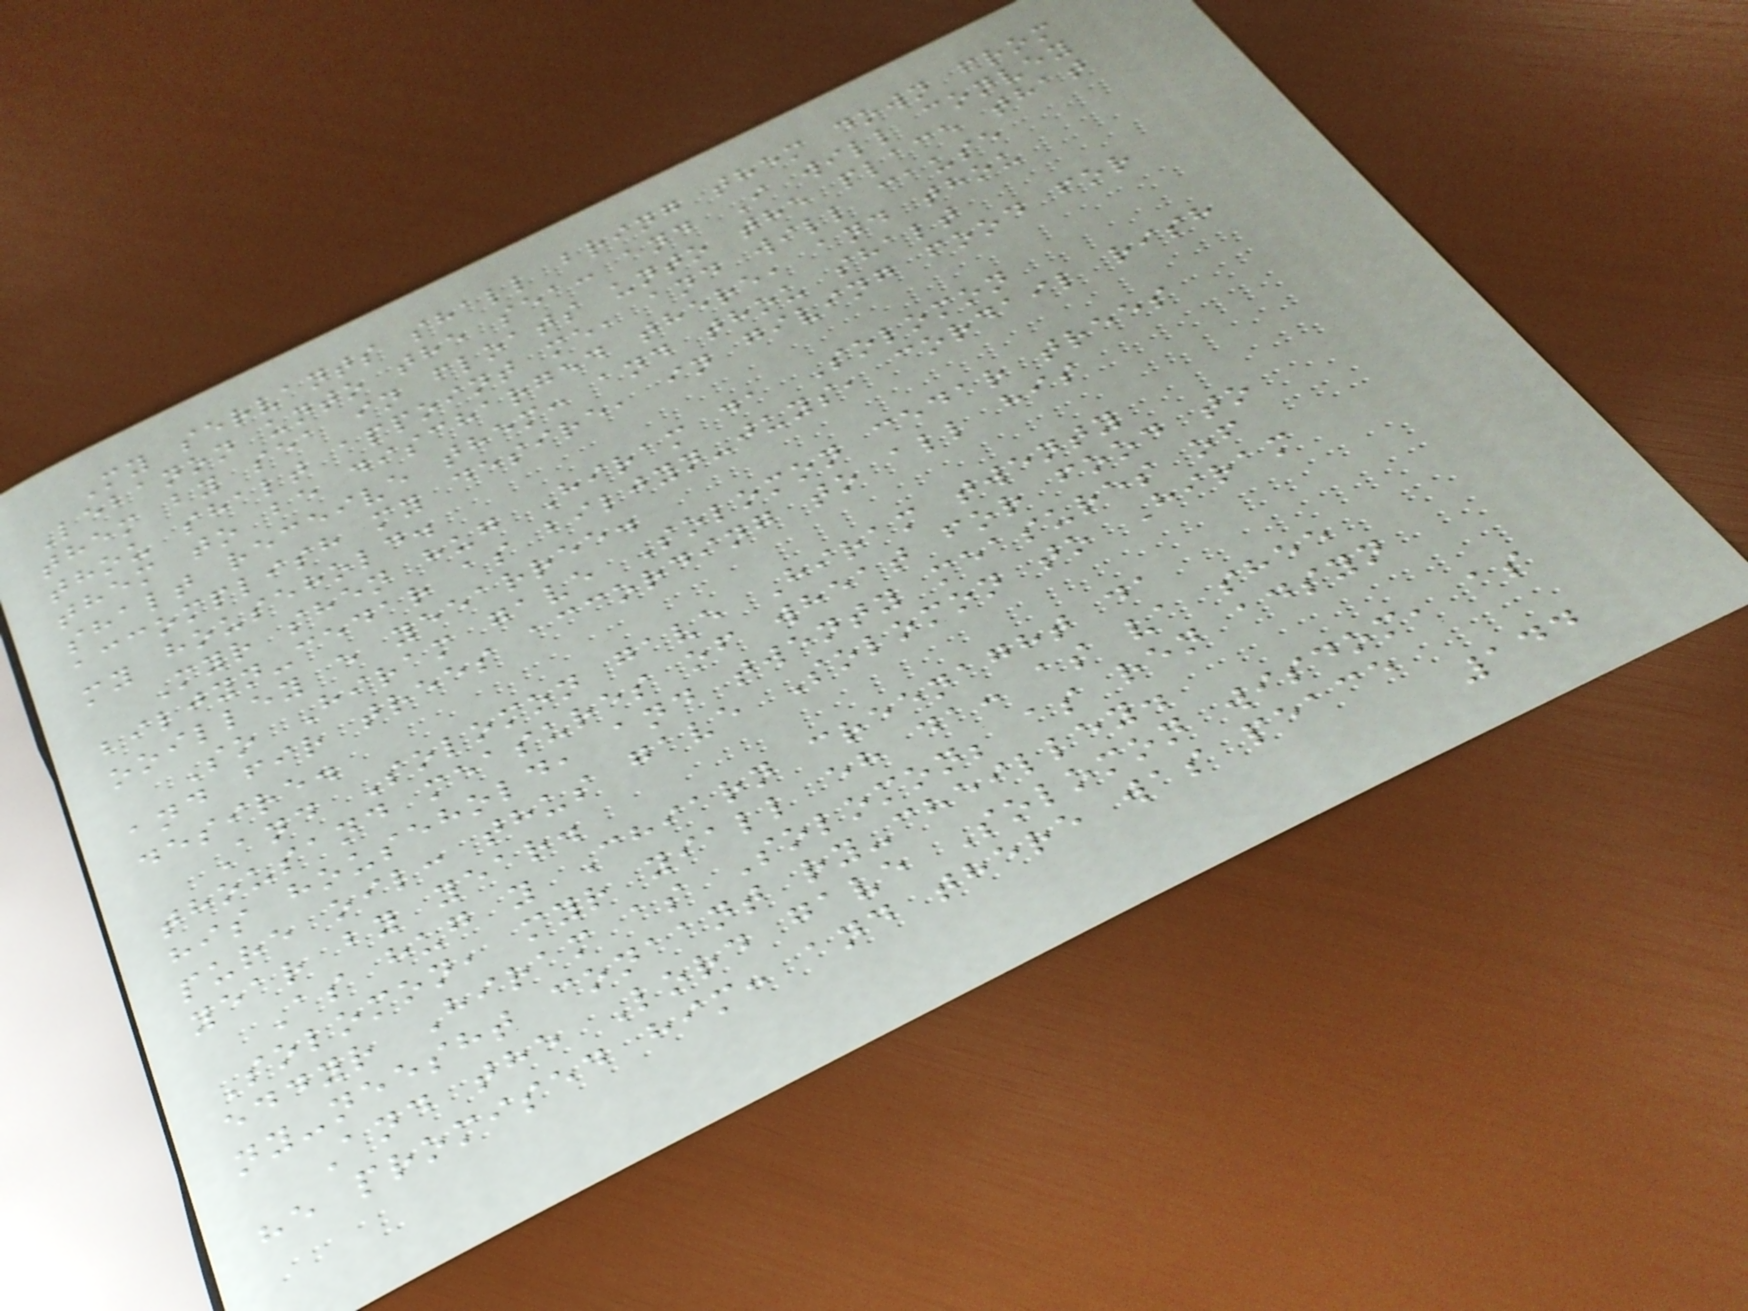My servants shall bring them down from
Lebanon unto the sea: and I will convey
them by sea in floats unto the place that
thou shalt appoint me, and will cause
them to be discharged there, and thou
shalt receive them: and thou shalt
accomplish my desire, in giving food for
my household.
Myr shen hug Hiram da Solomon
biljyn-cedar as biljyn-juys, cordail rish
ooilley e yeearree.
So Hiram gave Solomon cedar trees
and fir trees according to all his
desire.
And Solomon gave Hiram twenty
thousand measures of wheat for food to
his household, and twenty measures of
pure oil: thus gave Solomon to Hiram
year by year.
As hug y Chiarn creenaght da
Solomon, myr yiall eh da: as va shee
eddyr Hiram as Solomon; as ren adsyn
ny-neesht conaant ry-cheilley.
And the Lord gave Solomon wisdom, as
he promised him: and there was peace
144
